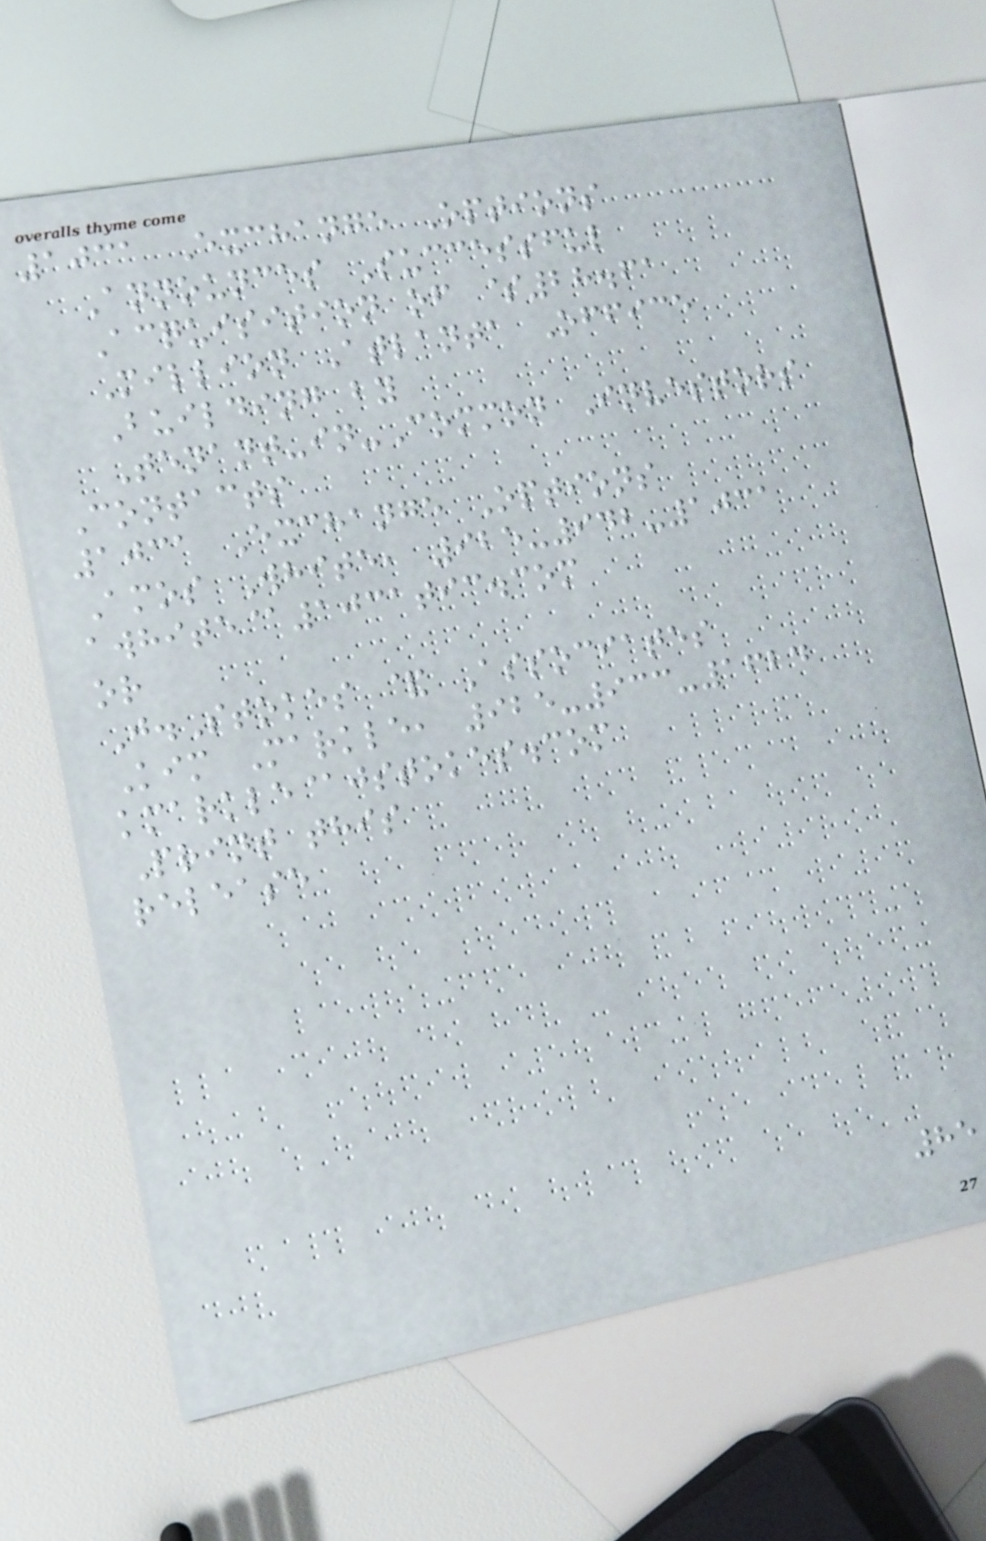1031 Exchange Options
Announces Successful
Acquisition of $28.61
Million Atlanta Office
Building by
Tenant-in-Common Investors
Contacts
1031 Exchange Options
Amos White, 925-942-1031
awhite@1031tic.com
or
J.Stokes & Associates
Kim Markle, 925-933-1624
kmarkle@jstokes.com
Print this
release
85
